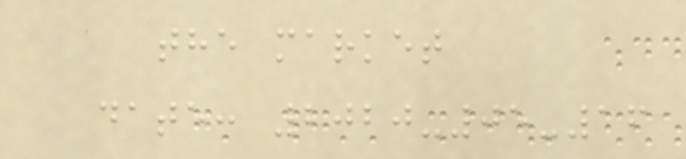the market
date: 2020-05-16
